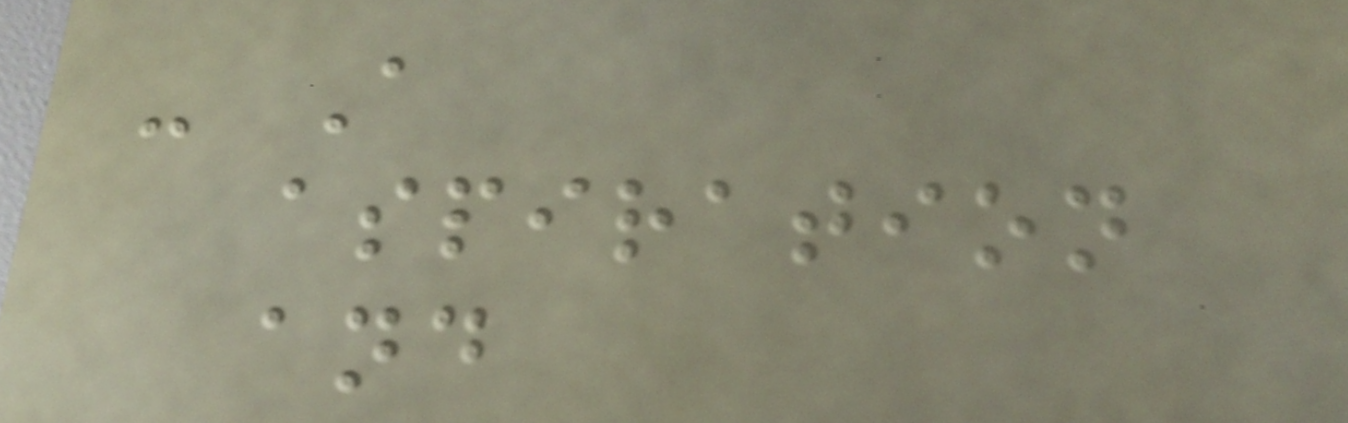- A
aspiration
and
